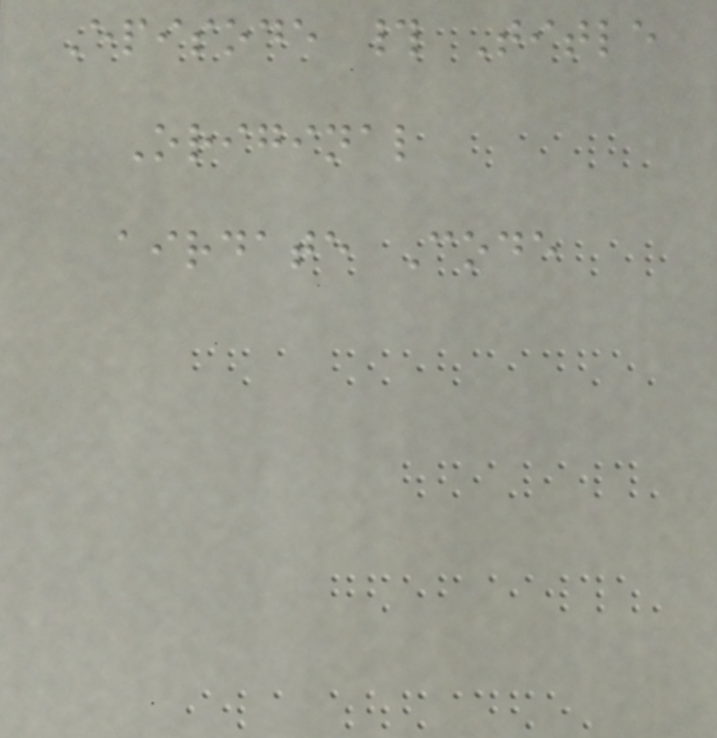Episode # Title
Original
airdate Code
